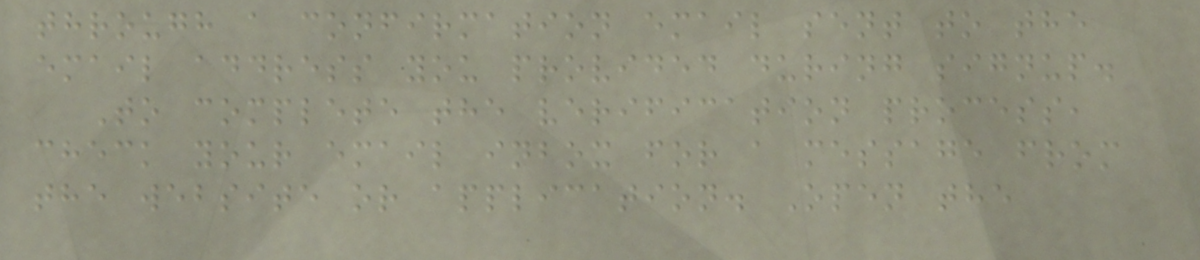through a confirmation email sent to the
email address you provided during signup.
To complete the verification process,
check your email inbox for a message from
the website or application. Open the
